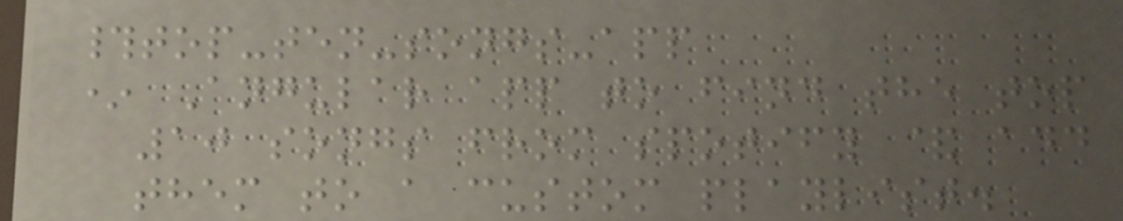#top-ten-songs-app
* Angular app to find the top
10 songs from spotify & add
them to a custom playlist.
